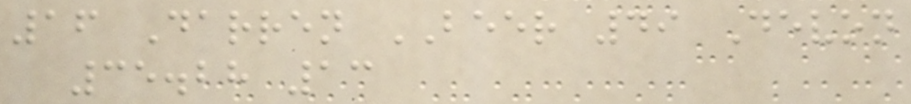16 Darren BEER 49 Devon
35.28 13
